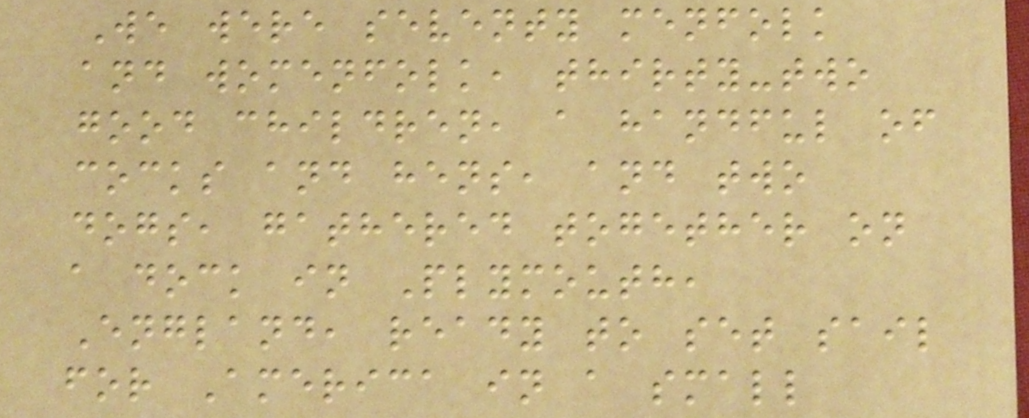We were seventy menfolk
and womenfolk, thirty-two
good children, a handful of
cocks and hens, and two
dogs, gathered together on
a dock in Plymouth,
England, ready to set sail
for America in a small
